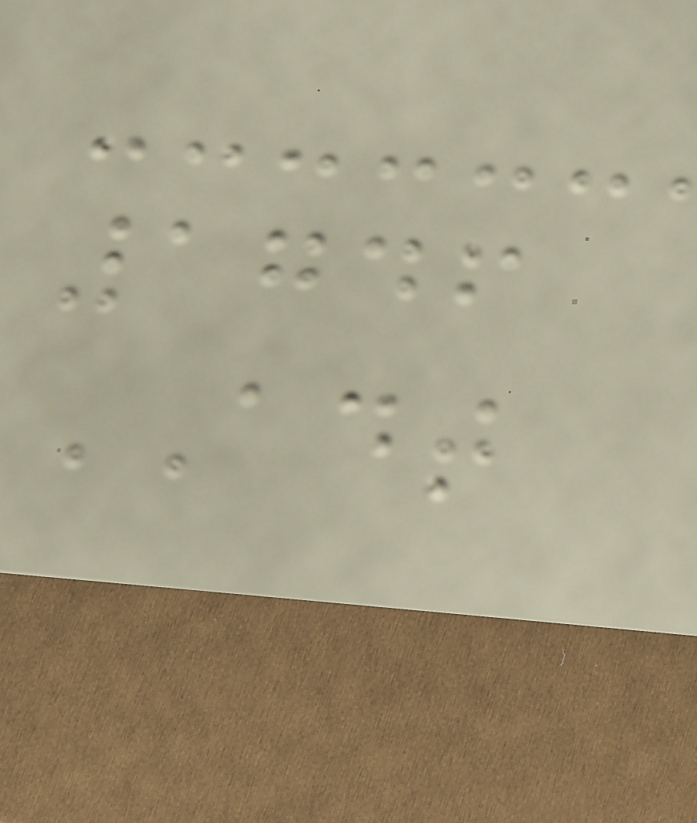1746
ADT
